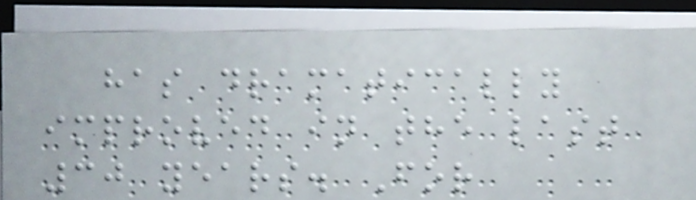has dramatically
improved in the last
30 years. For
